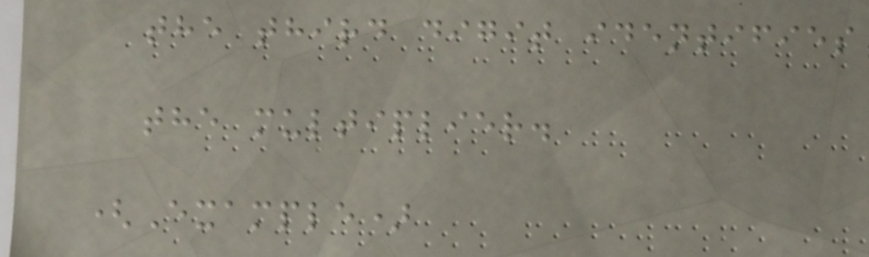the third digit identifies
the multiplier.
(Example)
